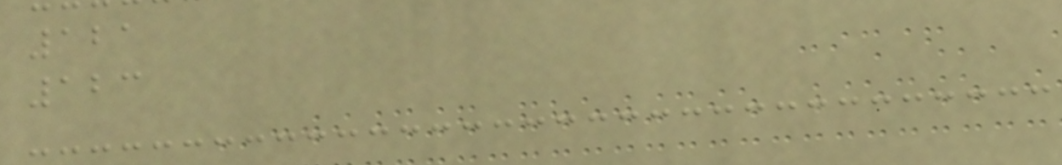121
123
